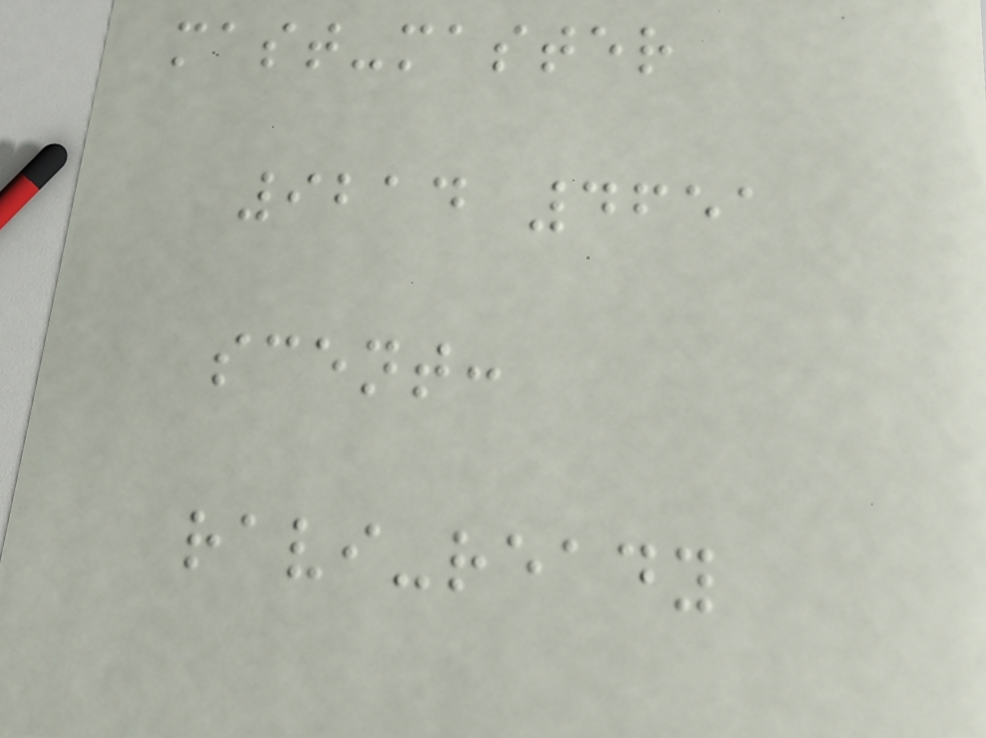mast-master
9214 4651
scent:
ravi-ready
